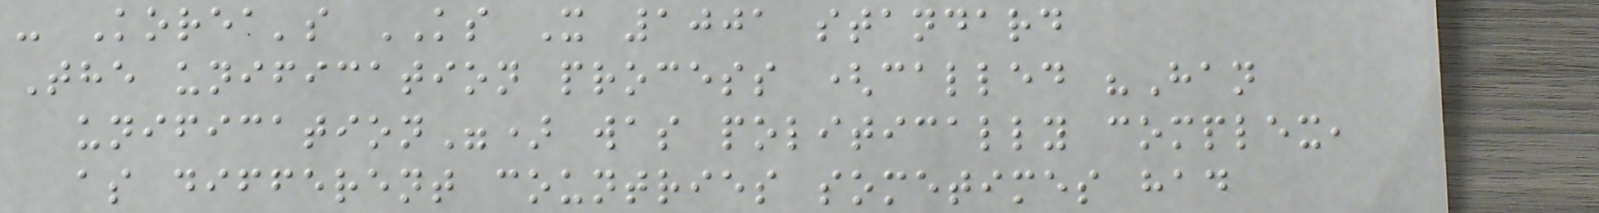- Korea's KS X 1001 standard
The unification process (called "Han
unification") was politically complex,
as different countries sometimes had
